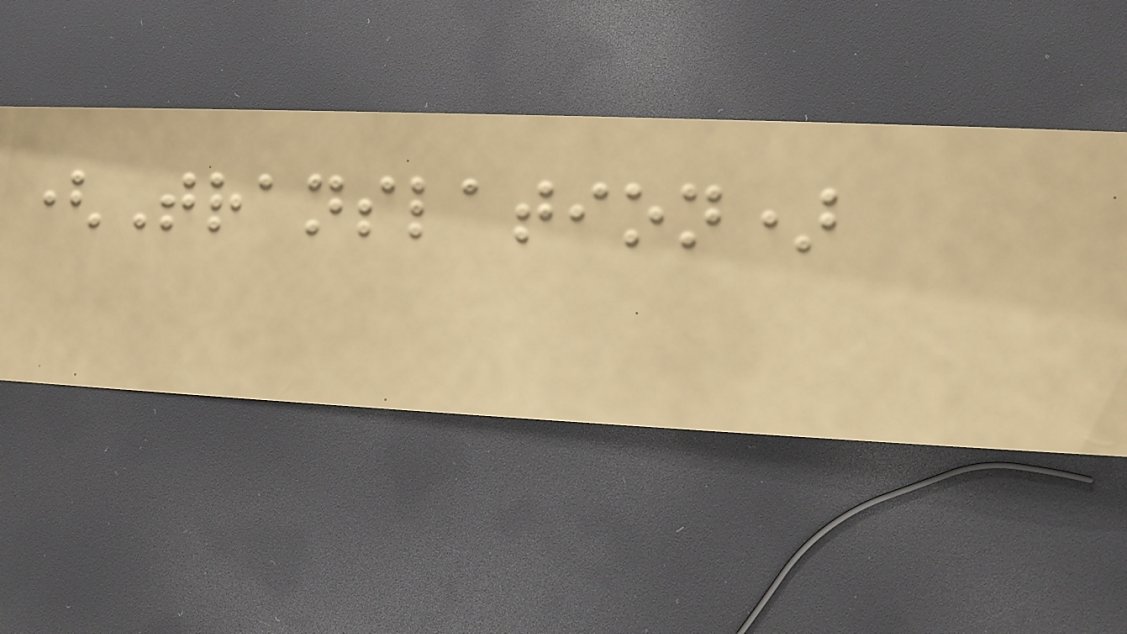(Translation)
